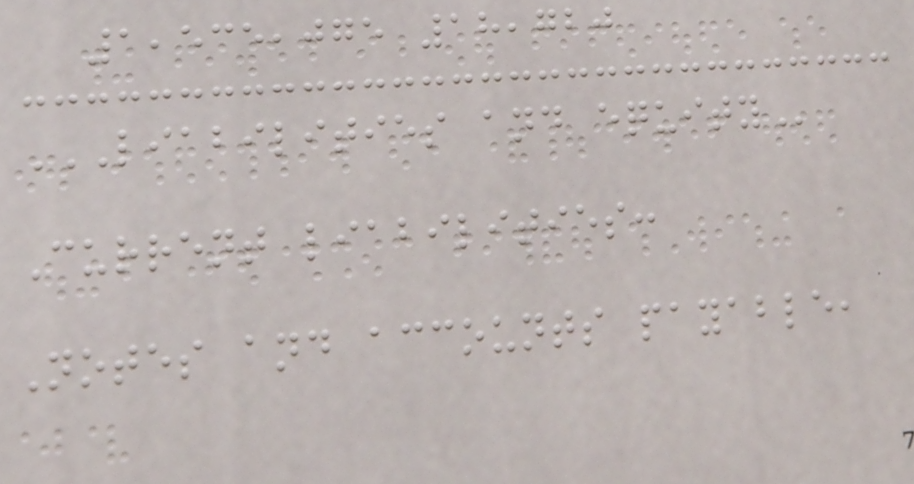1,535,075 18,720
LIABILITIES AND EQUITY
Current liabilities:
Notes and accounts payable,
